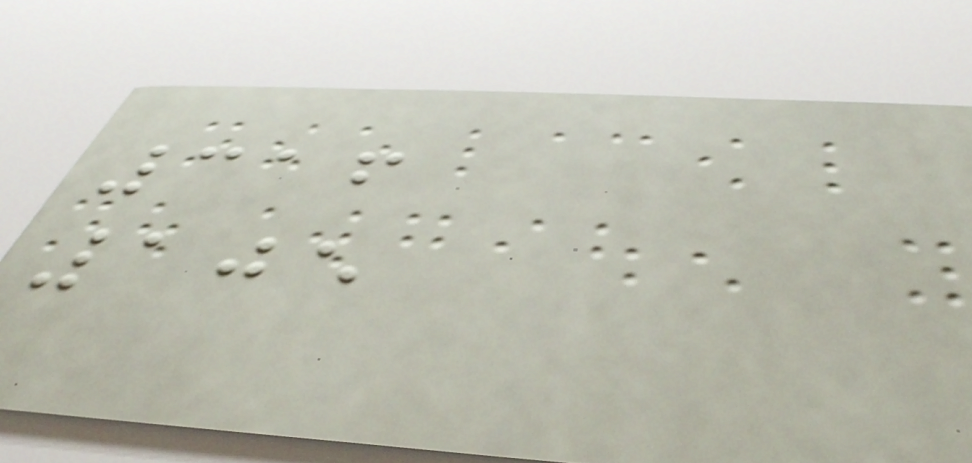316
105
